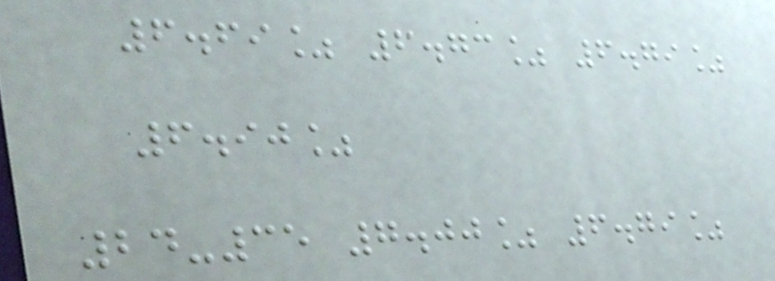6.69% 6.73% 6.79%
6.90%
24-35 7.00% 6.79%
